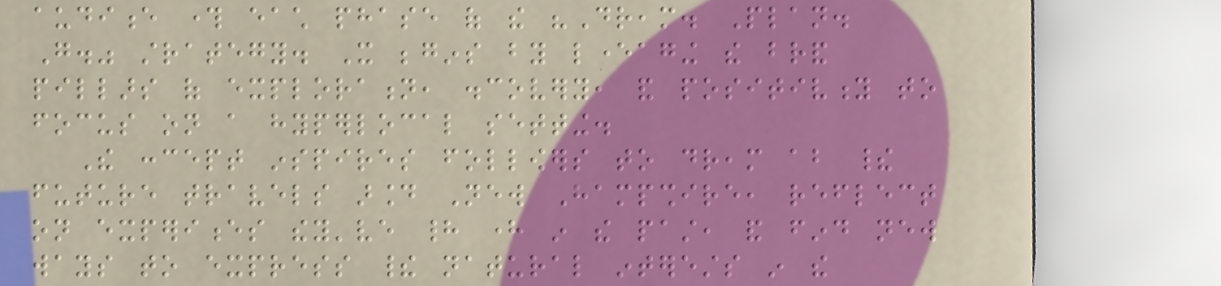audience through each phase of the "Dream. Plan.
Go." strategy. It begins by leveraging the brand
pillars of exploration, discovery, and positivity to
focus on a hyperlocal setting.
The concept inspires followers to dream about their
future travels around New Hampshire, reflect
on experiences they've had here in the past, and find new
ways to express their natural interests in the
